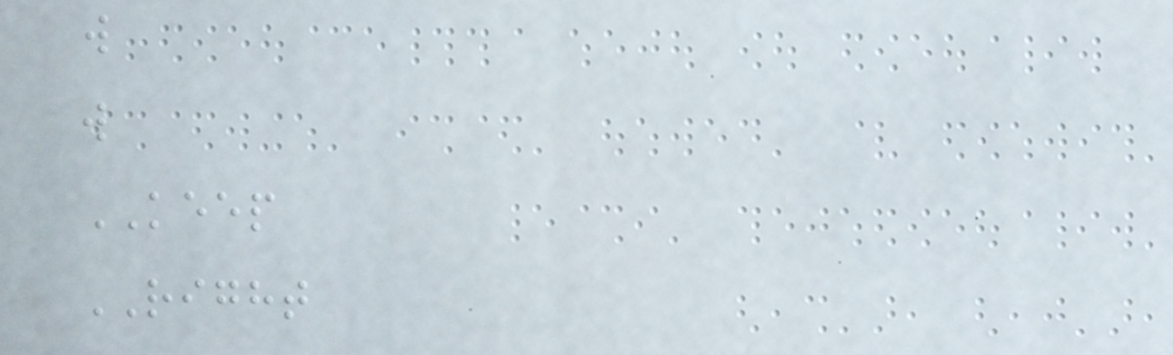w
w
KEEP
RIGHT
